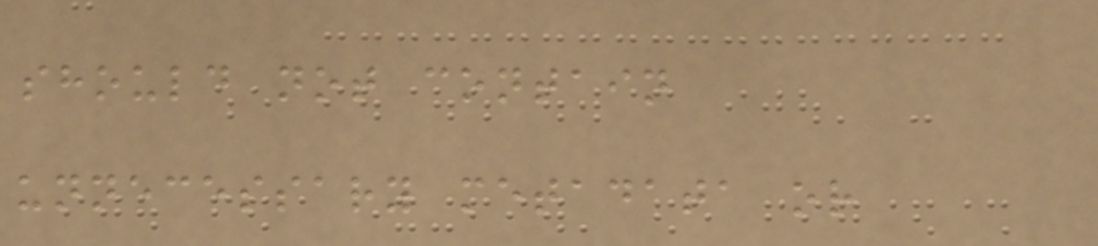should not contain
unnecessary metadata or
